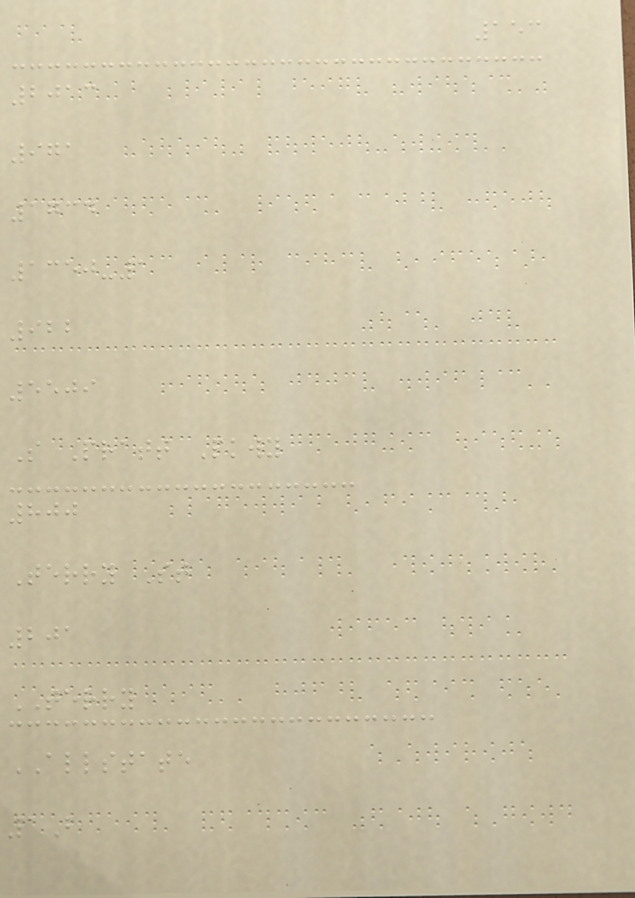153
2013
971
1734
1350-1
922
5509
S Pratt Pkwy
800
Terry St
201
TERRY
ALLSTATE
1B
